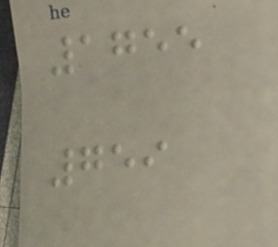1755
759
